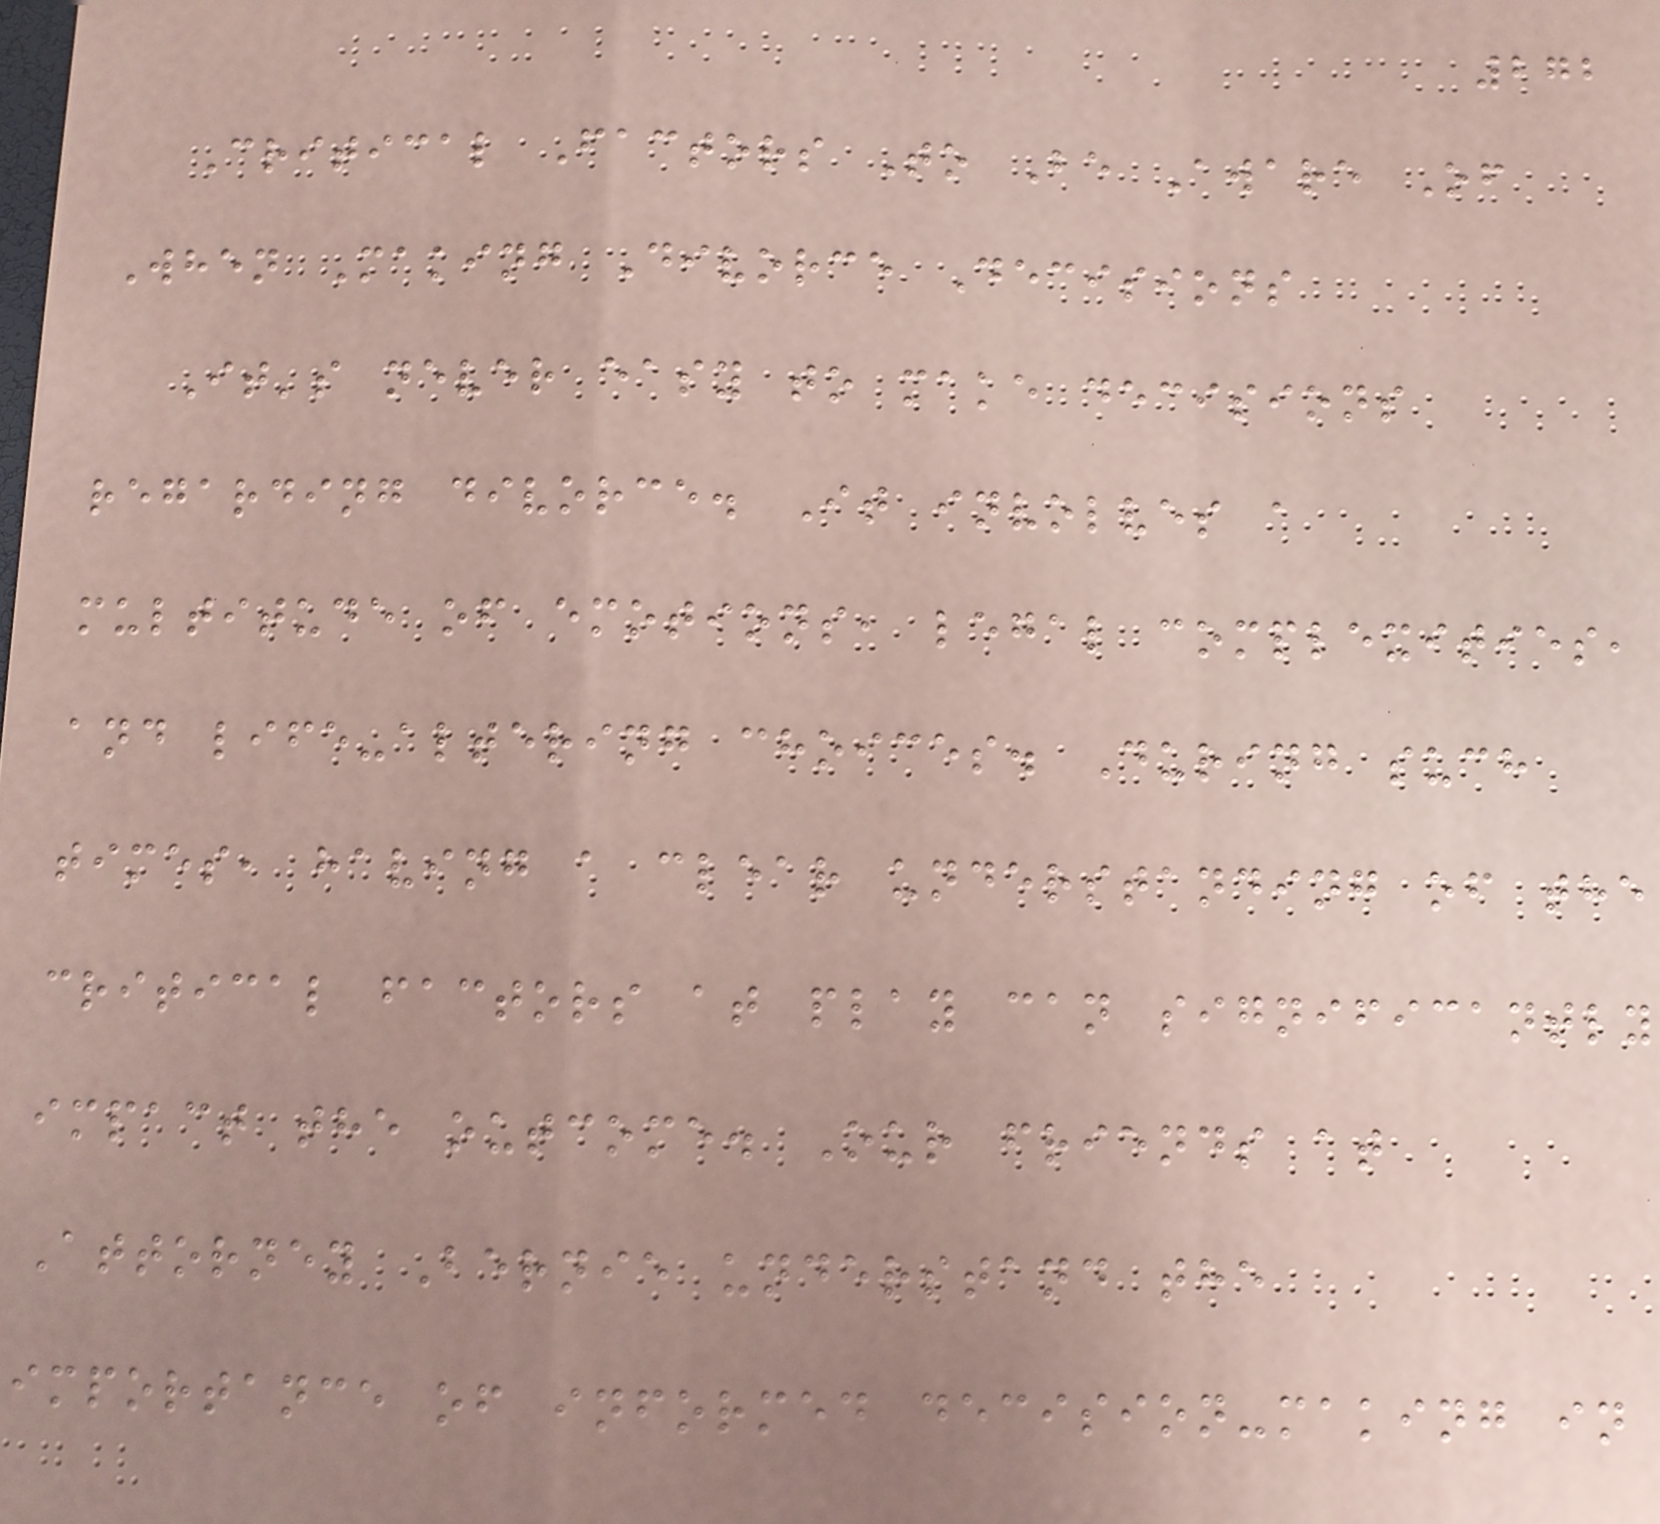272
Critical Factors To Be Aware Of
When Making Divorce Decisions
It's never easy to make decisions
regarding divorce. It involves a
multitude of emotions, legal complexities,
and life-altering choices. During such
times, having a clear understanding of the
critical factors at play can significantly
impact the outcome. Our friends at
Attorney Bernie understand the
importance of informed decision-making in
